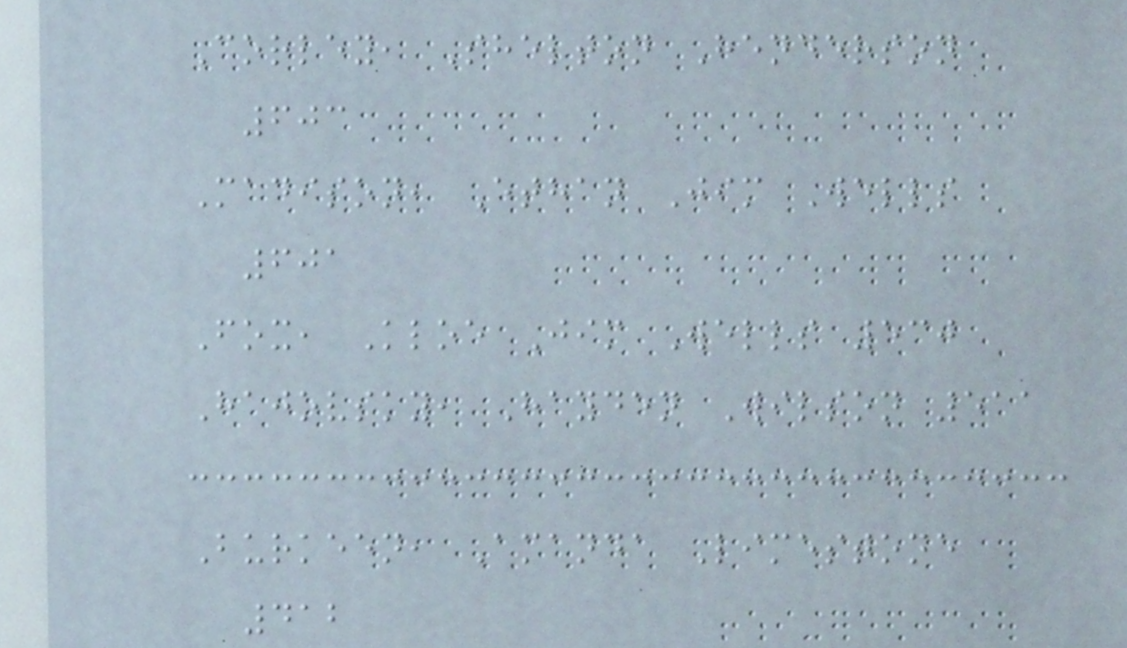Corley, Shelton Henderson
603
Madison, Ethan Jim Wells
601
Fox, Kloe Jim Wells 530
Hajovsky, Hayden Wilson 511
Burkeen, Amanda Limestone
412
